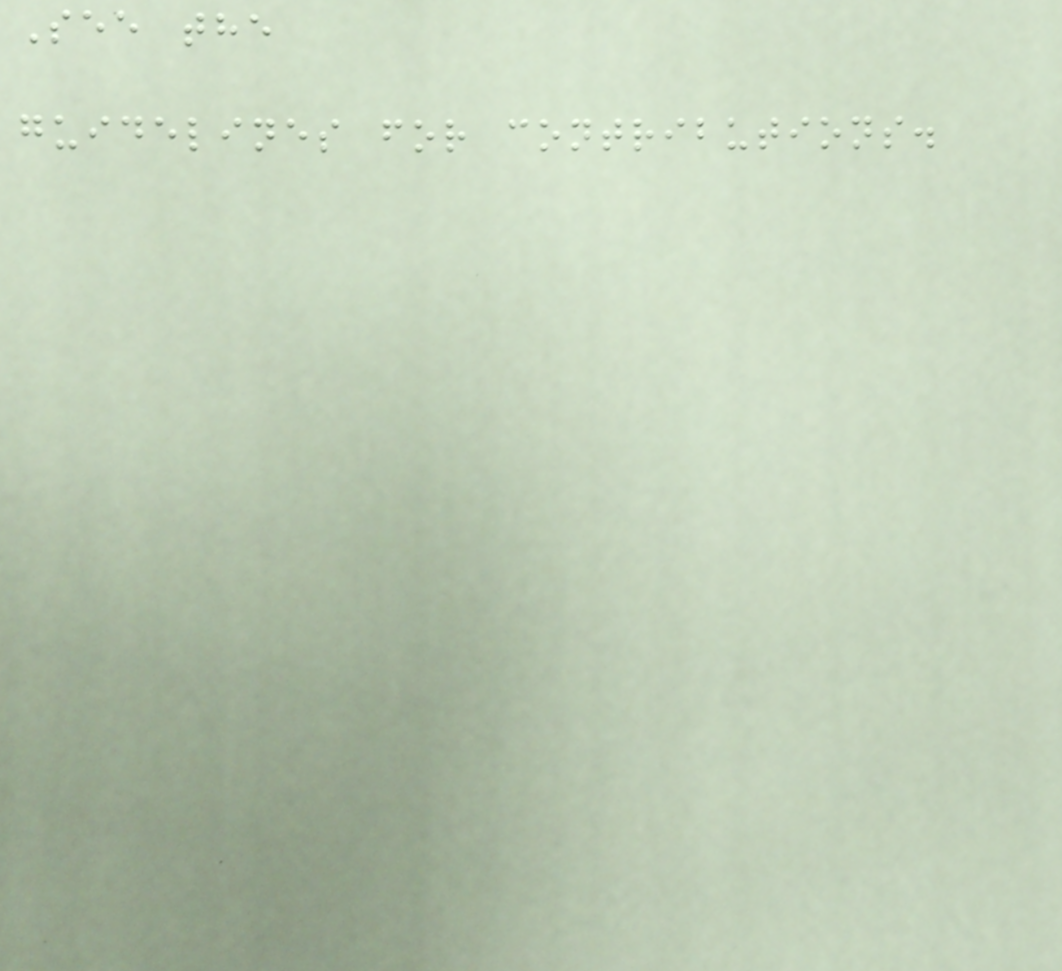See the
guidelines for contributions.
